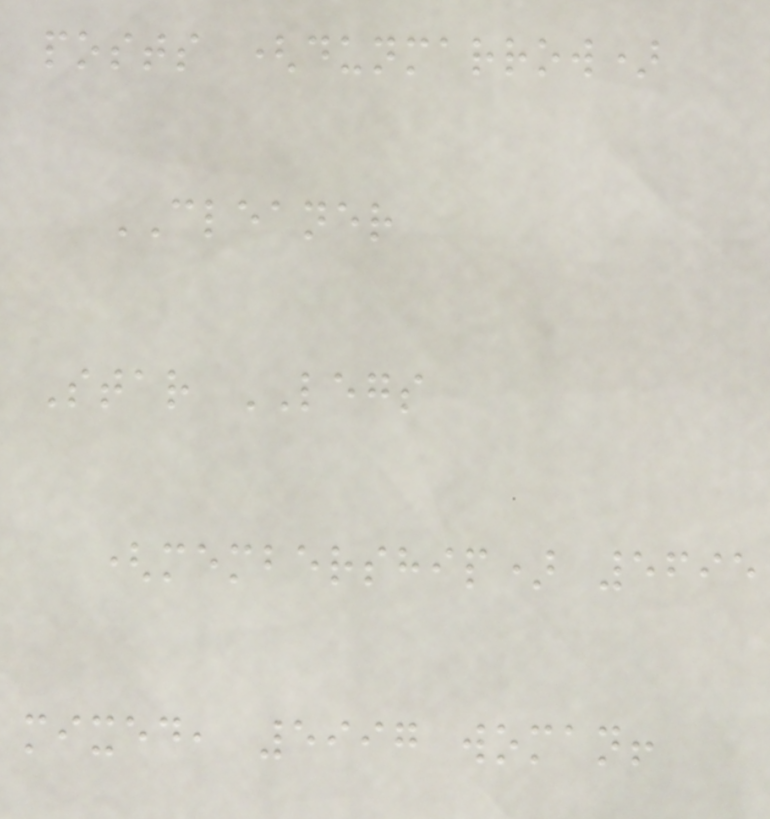posts (dunmarrow)
CLEANER
Star LEGS
(membership) 5695
mixed, 5997 woman!
